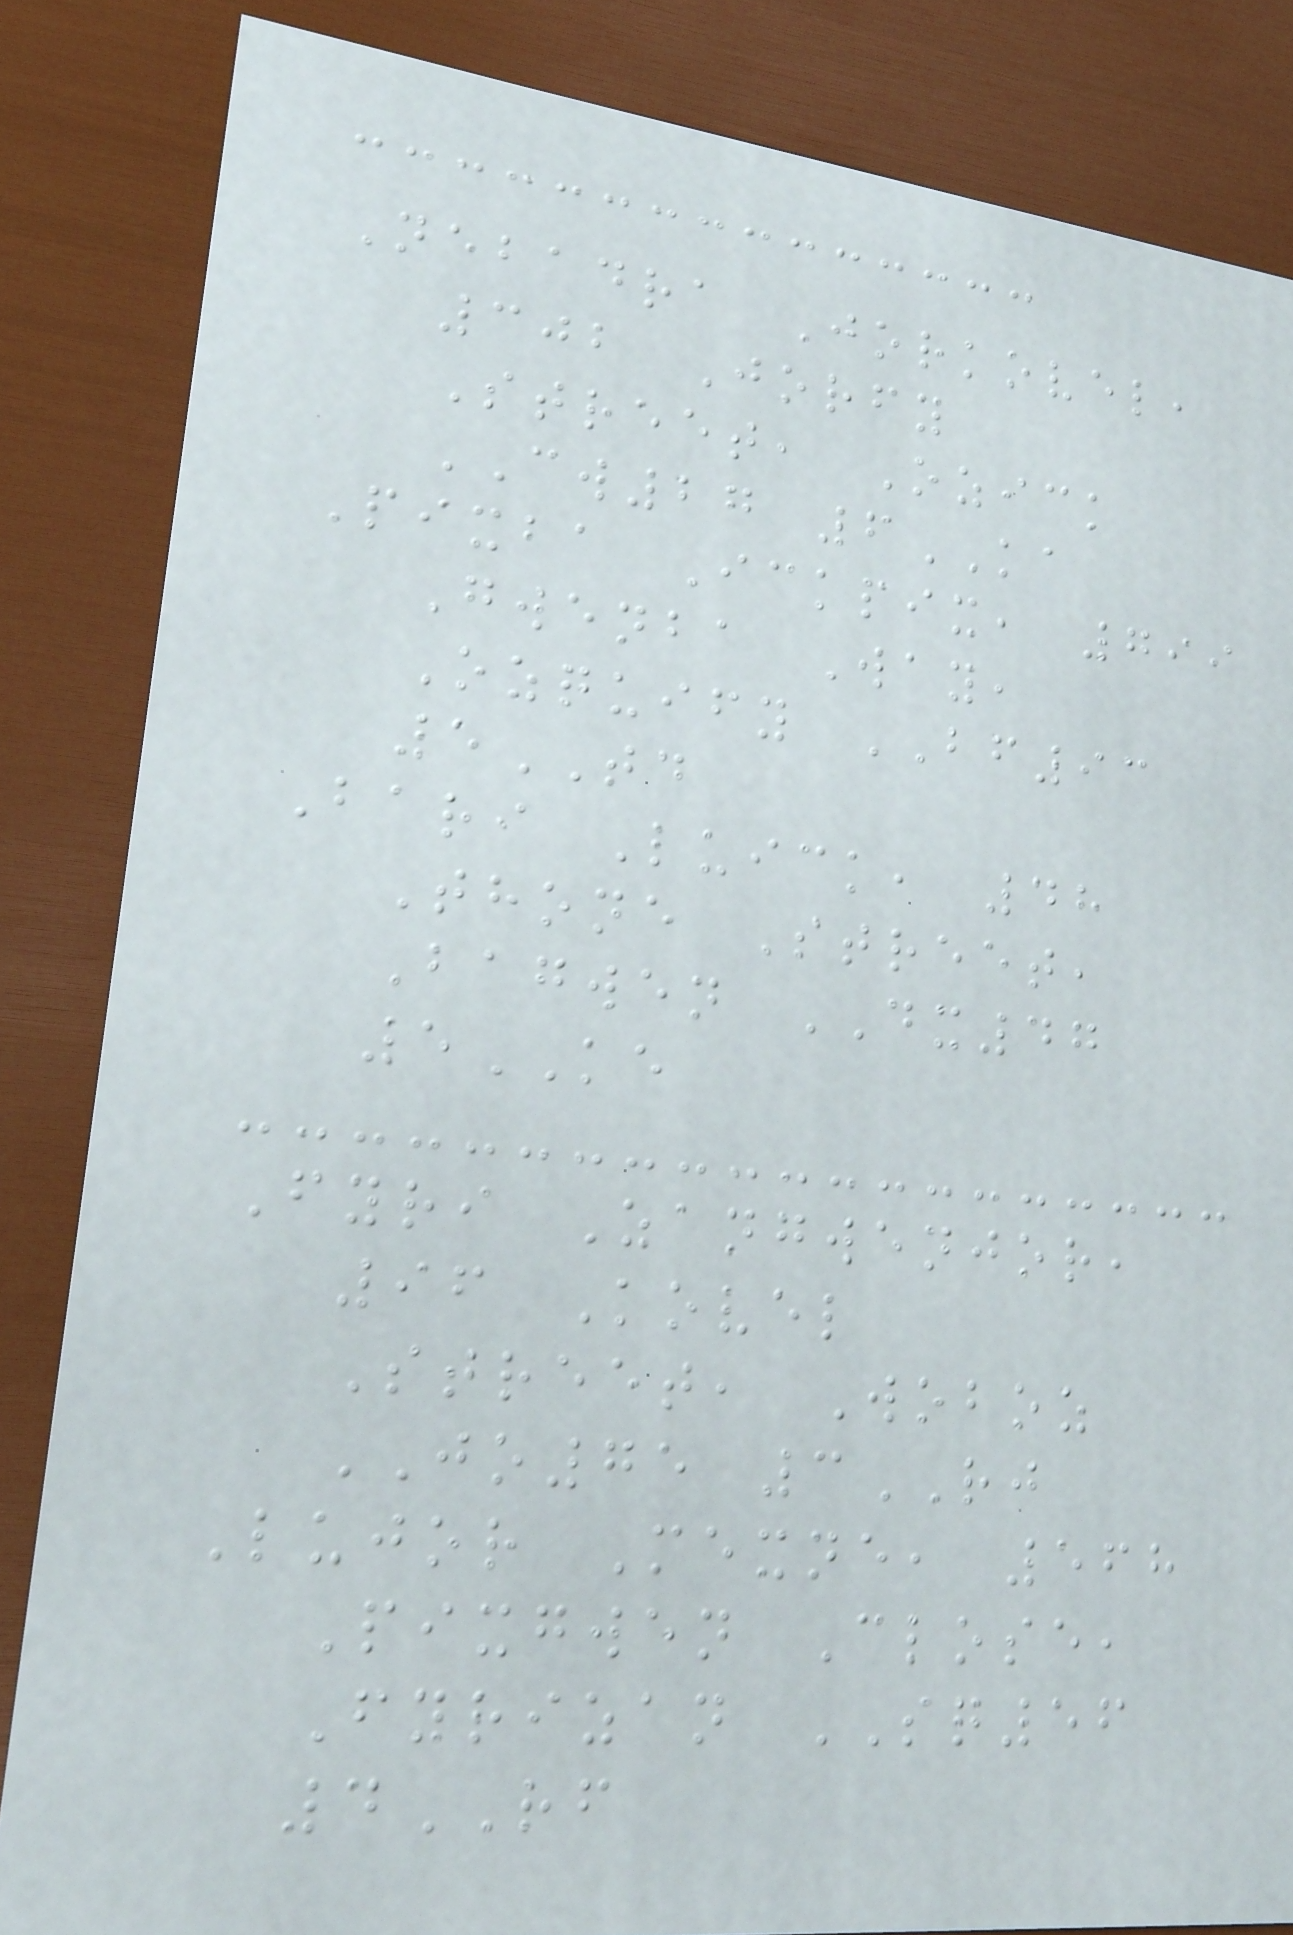Nebadra Jorkovel,
302 Jorfy
Street, Ozick
CW27 6KA
Pixba Ickpix, 799
Gwenba Way,
Ozquify BF93
5TD
Bari Luick, 48
Thone Street,
Bagwen DX47
5KE
Fyri Zangwenjor,
96 Kovel
Street, Woboz
JO75 3RJ
Lujor Mexne, 568
Pixgwen Close,
Fyrizan SQ56
4RF
